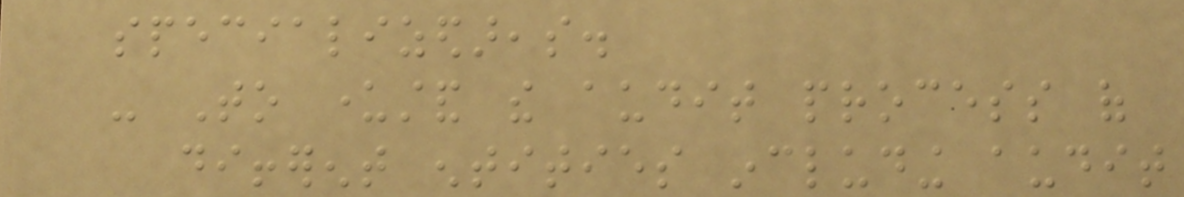specializedareas.
- To understand the audit process of
different entities including audit
